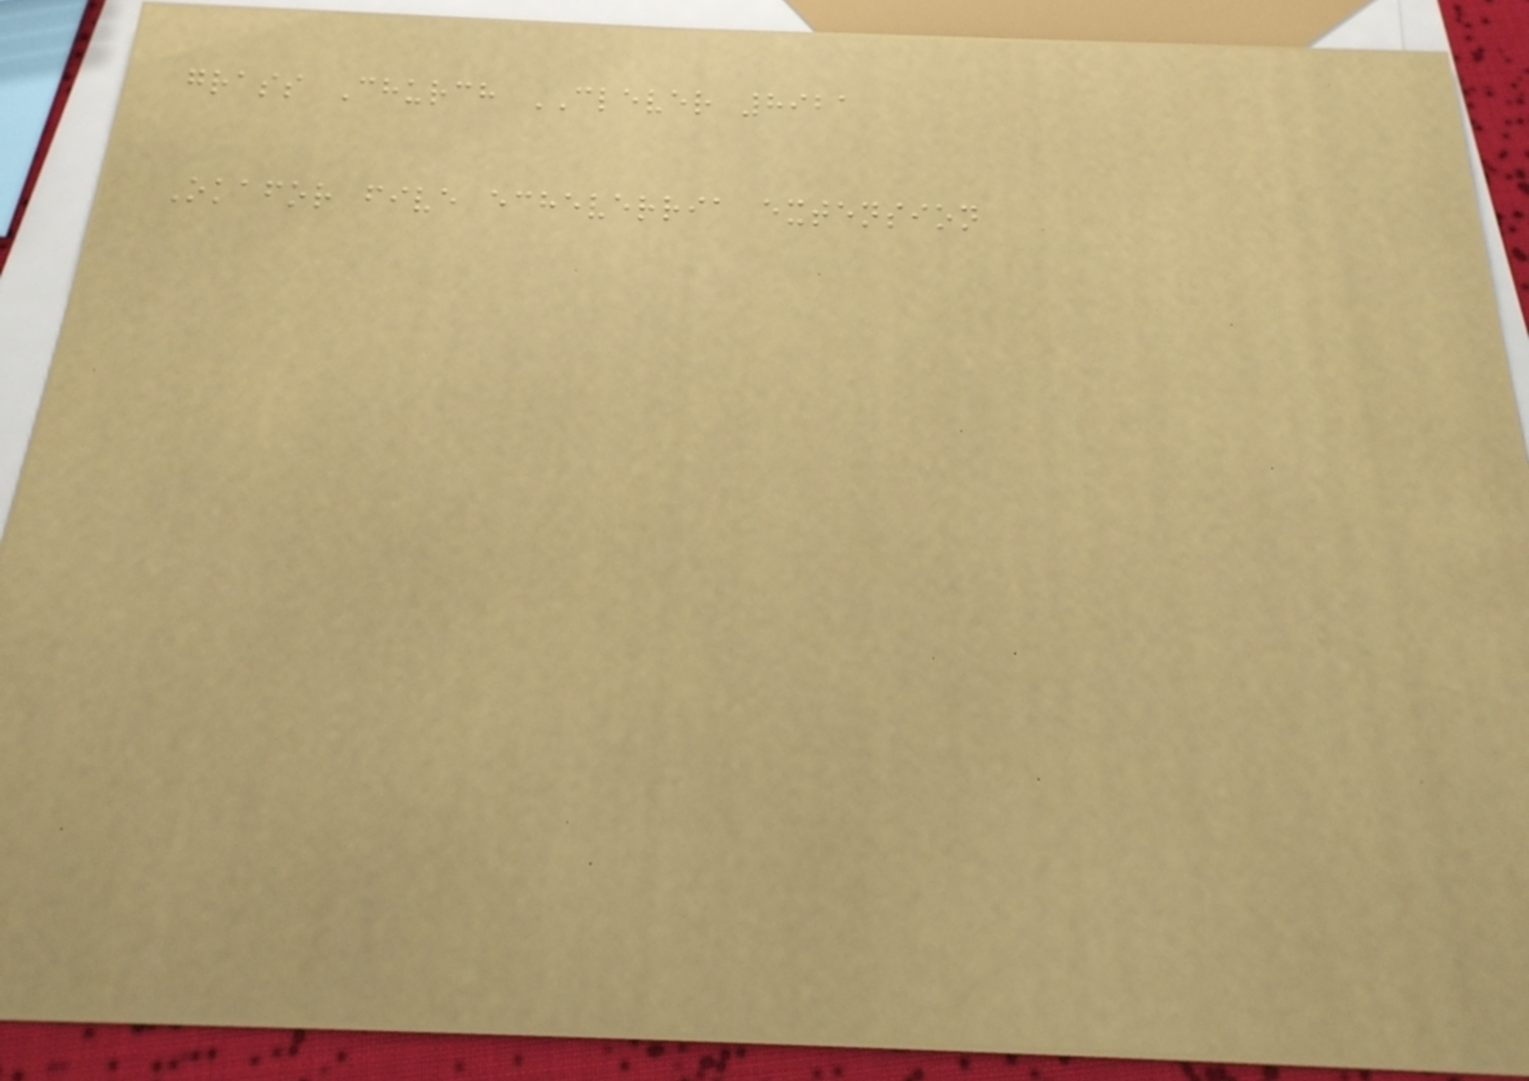grass Church CLEVER 8921
Okafor five echeverria extension
